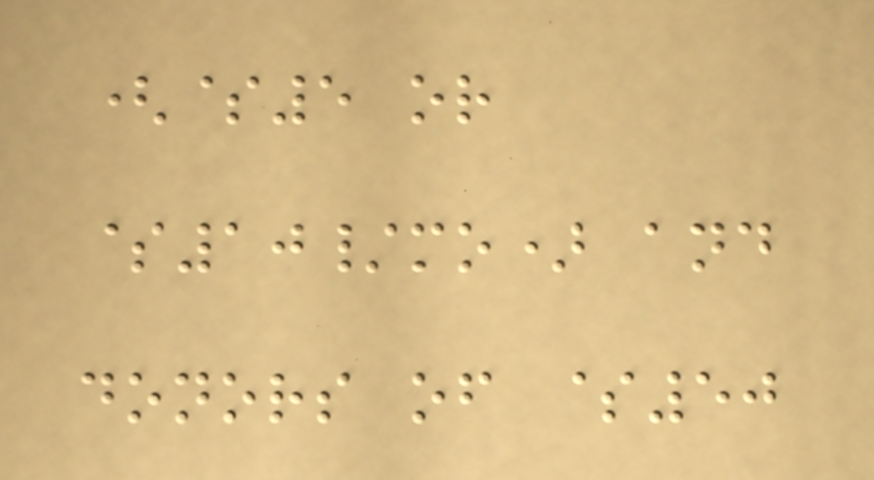($5 or
$10/mo) and
donors of $50
